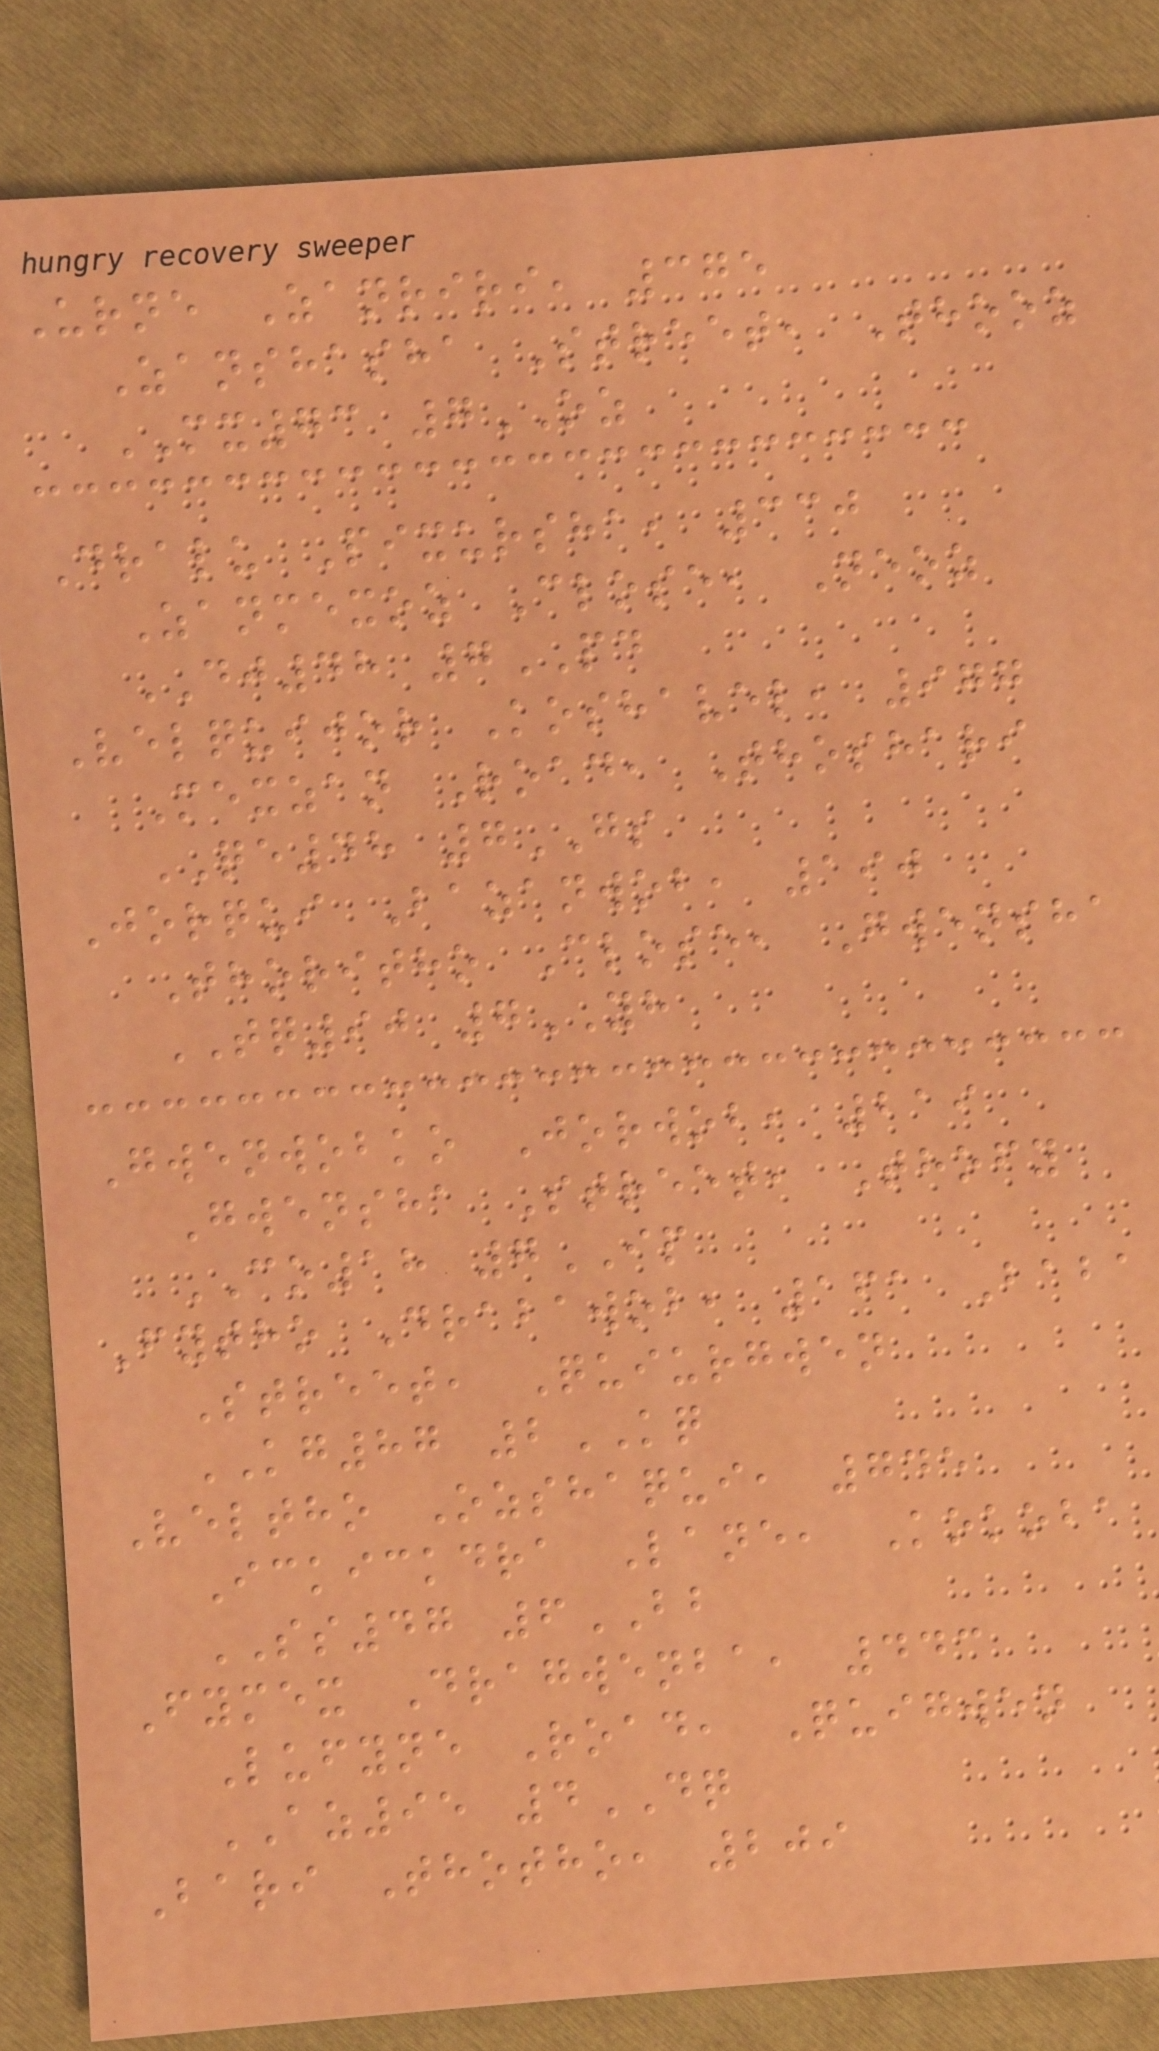Urne Zanriri, 375
Zanshasha Street, Thooz
MX73 7OZ
Dralu Pixursha, 330
Zanmexoz Close, Neoz
DJ48 7PD
Velquijor Koshavel, 977
Mexzan Road, Thoshari
QE48 7GS
Jorqui Bazanwob, 190
Thoritho Close, Gwensha
TQ90 7YH
Gwenwobko Jorwob, 219
Gwensha Street, Thofy
CO18 7IP
Fytho Drabawob, 161 Baba
Street, Quiurgwen
KG87 2KQ
Veltho Ozshaqui, 745
Ickickdra Lane, Kokoba
SS47 6BB
Fymex Dragwenba, 443
Lufyne Road, Quigwen
AZ95 4DQ
Bari Thotho, 209
